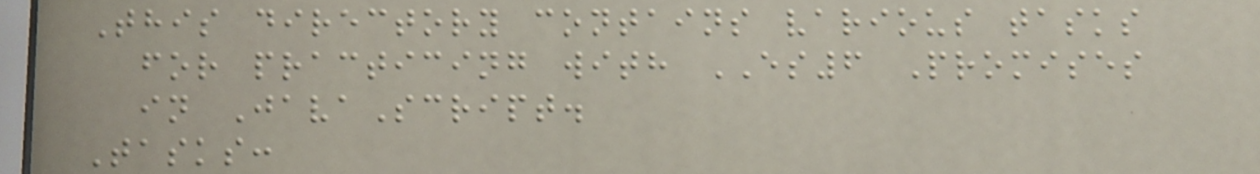This directory contains various tasks
for practicing with ES6 Promises
in JavaScript.
Tasks:
